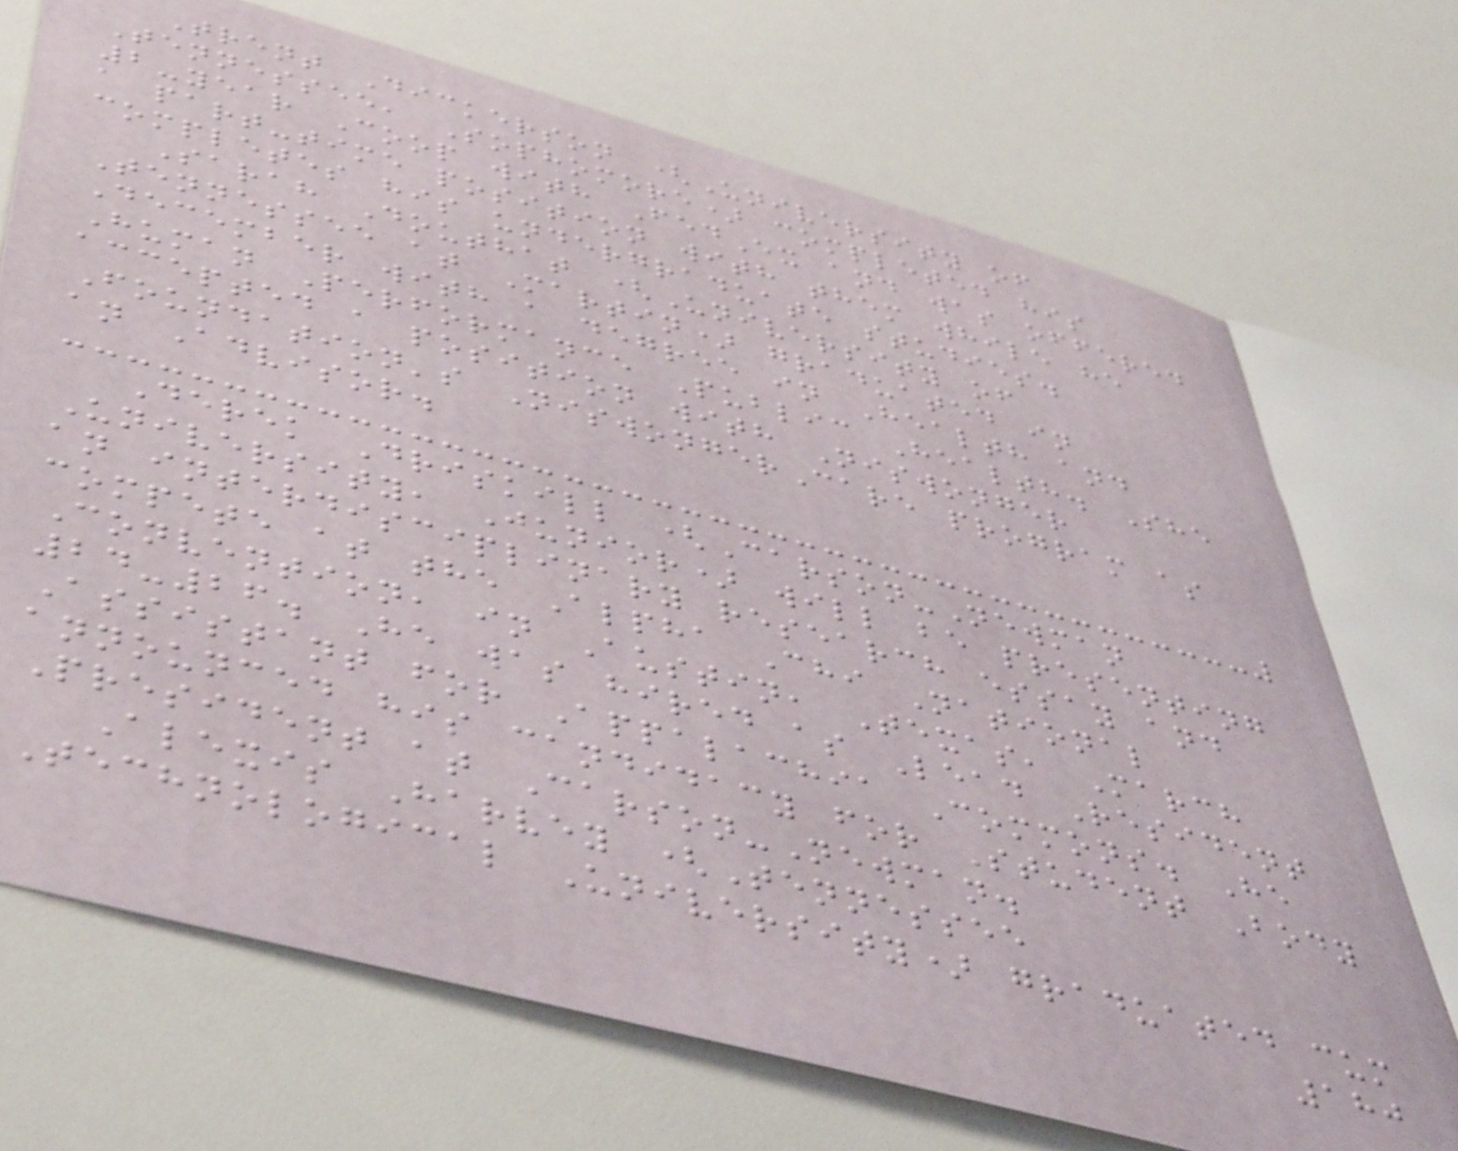Trent Dickerson (University of
Tennessee, Sophomore) completed his
2-year Coop with FedEx and was offered
a part-time position with them while he
completes his undergraduate studies.
Sarah Douthat (University of
Tennessee at Martin) graduated in
December with a degree in Health and
Human Performance Public Health. She
accepted a position with Niswonger
Foundation's NiswongerCare program as
an Advisor.
Derek Driskill (Carson-Newman
University, Junior) will be presenting
an interdisciplinary research essay and
compete at the Alpha Chi National
Convention, in Austin, Texas, March
24-26. He was hired as Lead Resident
Assistant for Appalachia Commons. He
announced his candidacy for Student Body
President at Carson-Newman.
Alexis Harvey (Tennessee
Technological University) graduated cum
180
